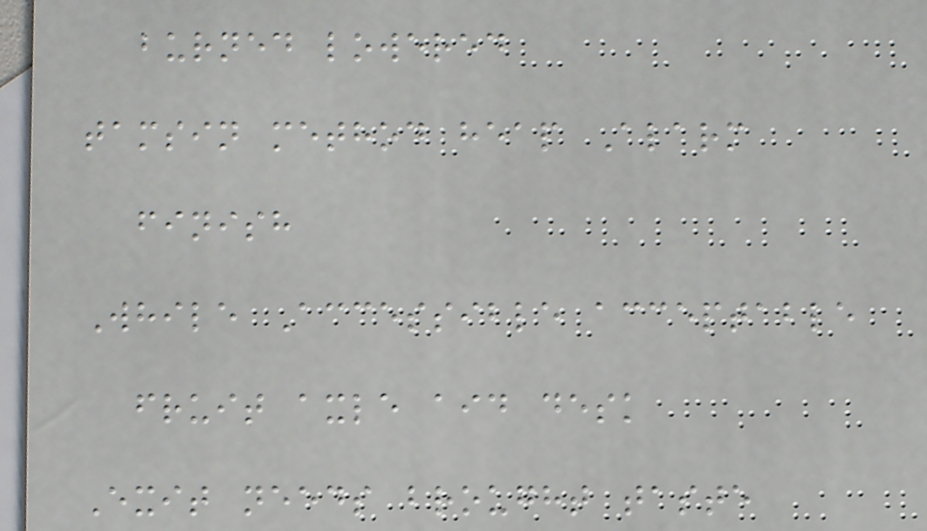burned lowered
tamsin method heap Alarm
finish
While Accessible acceptable
fruit axle aid desk
Exit needs brought taste
